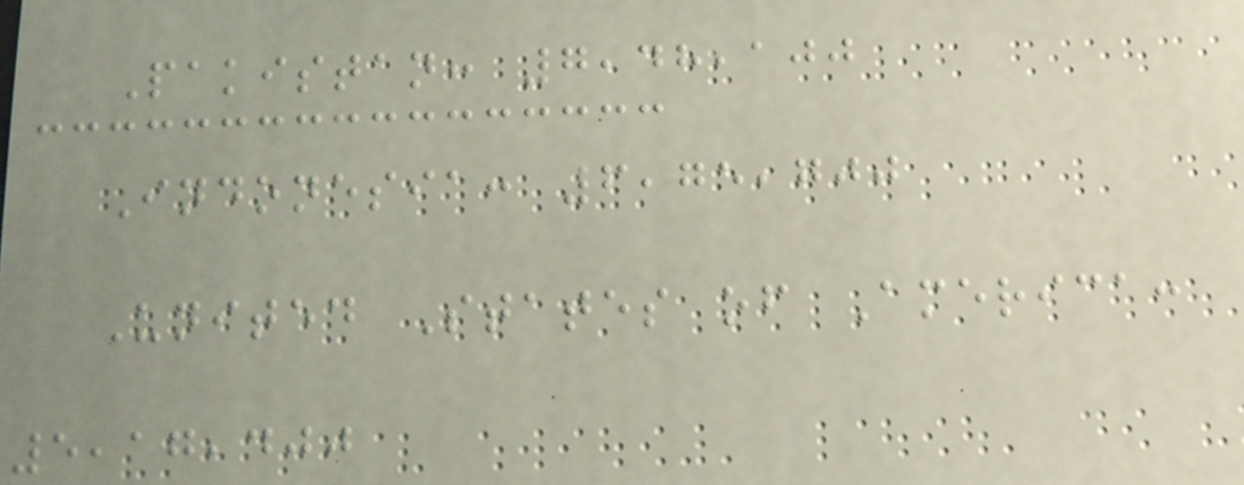Pakistan: 7,48,100
Indonesia: 6,75,700
United States of America:
5,17,400
